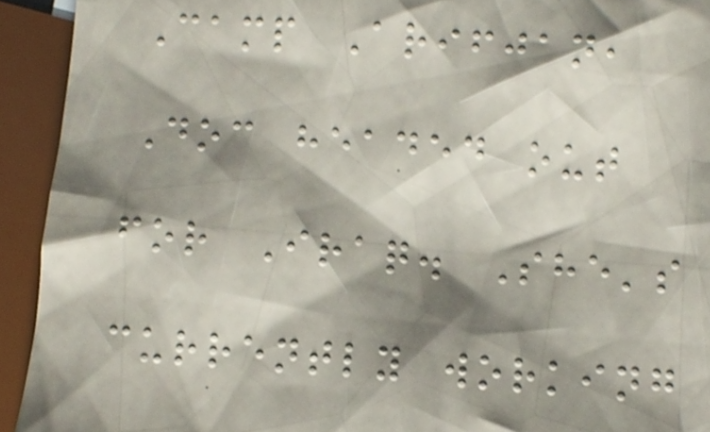Camp Arifjan,
Doc headed out
for Iraq. She's
currently working
